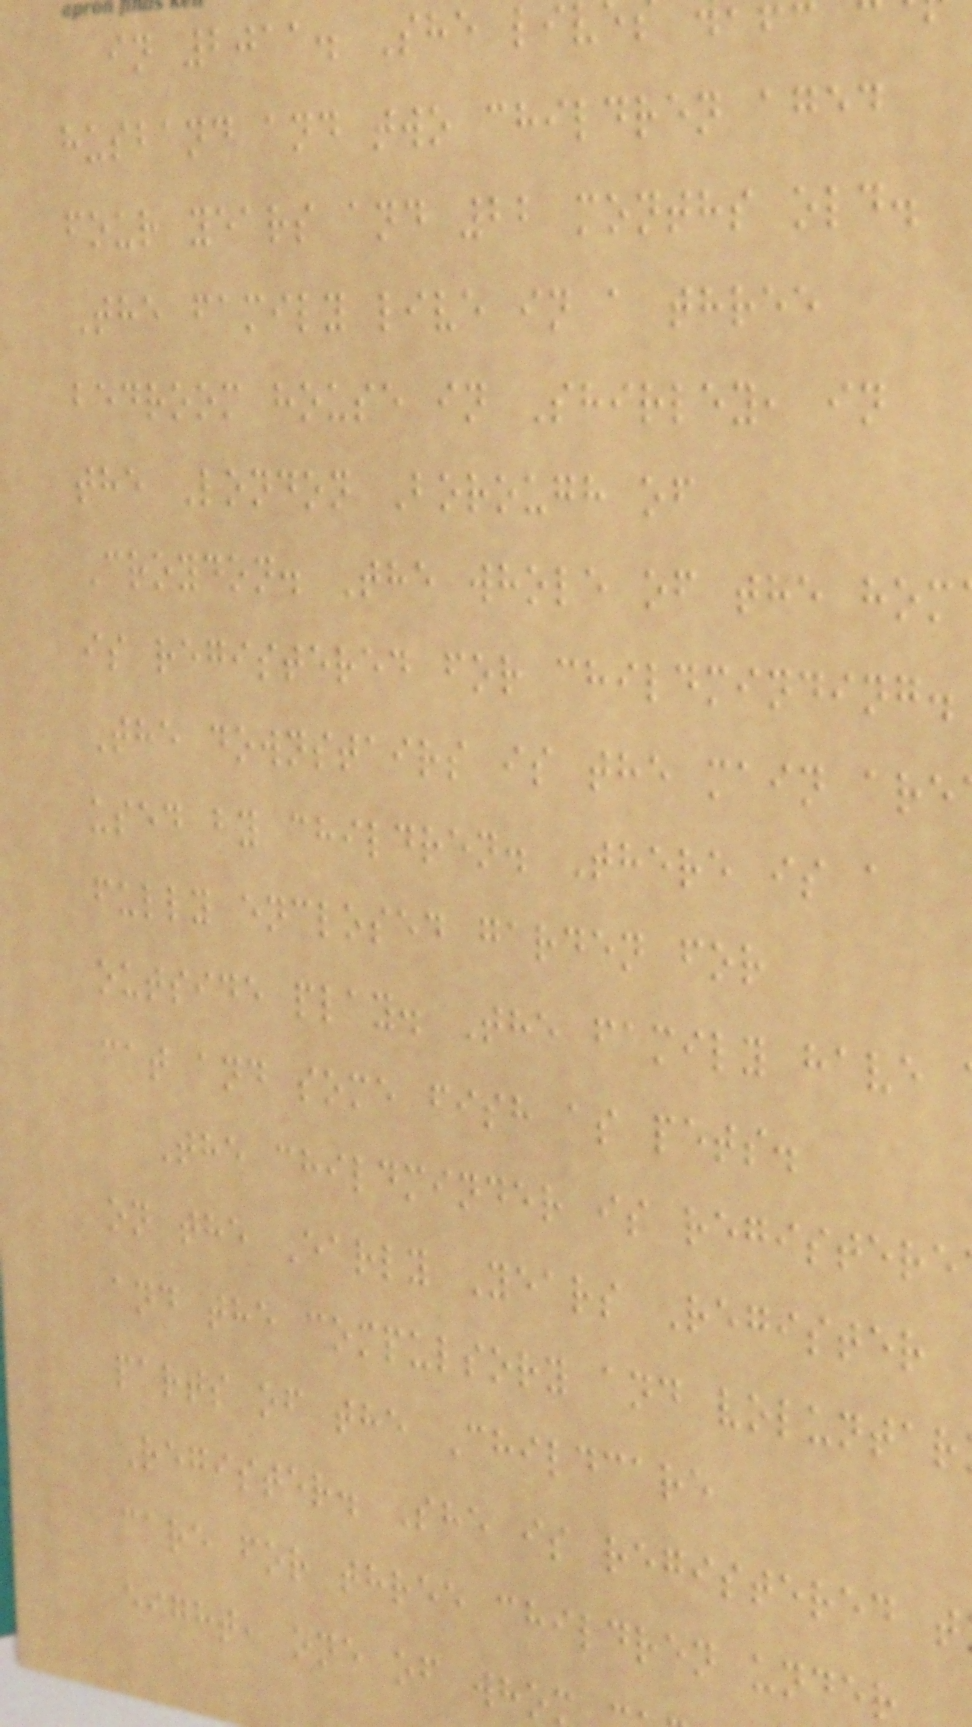in 2011. She liv
husband and two children aged
four years and 22 months old.
The family live in a three
bedroom house in Shirley, in
the London Borough of
Croydon. The whole of the hom
is registered for childminding.
The downstairs is the main are
used by children. There is a
fully enclosed garden for
outside play. The family have
cat and some fish as pets.
The childminder is registere
on the Early Years Register
and the compulsory and voluntar
parts of the Childcare
Register. She is registered t
care for three children under
eight, one of who
